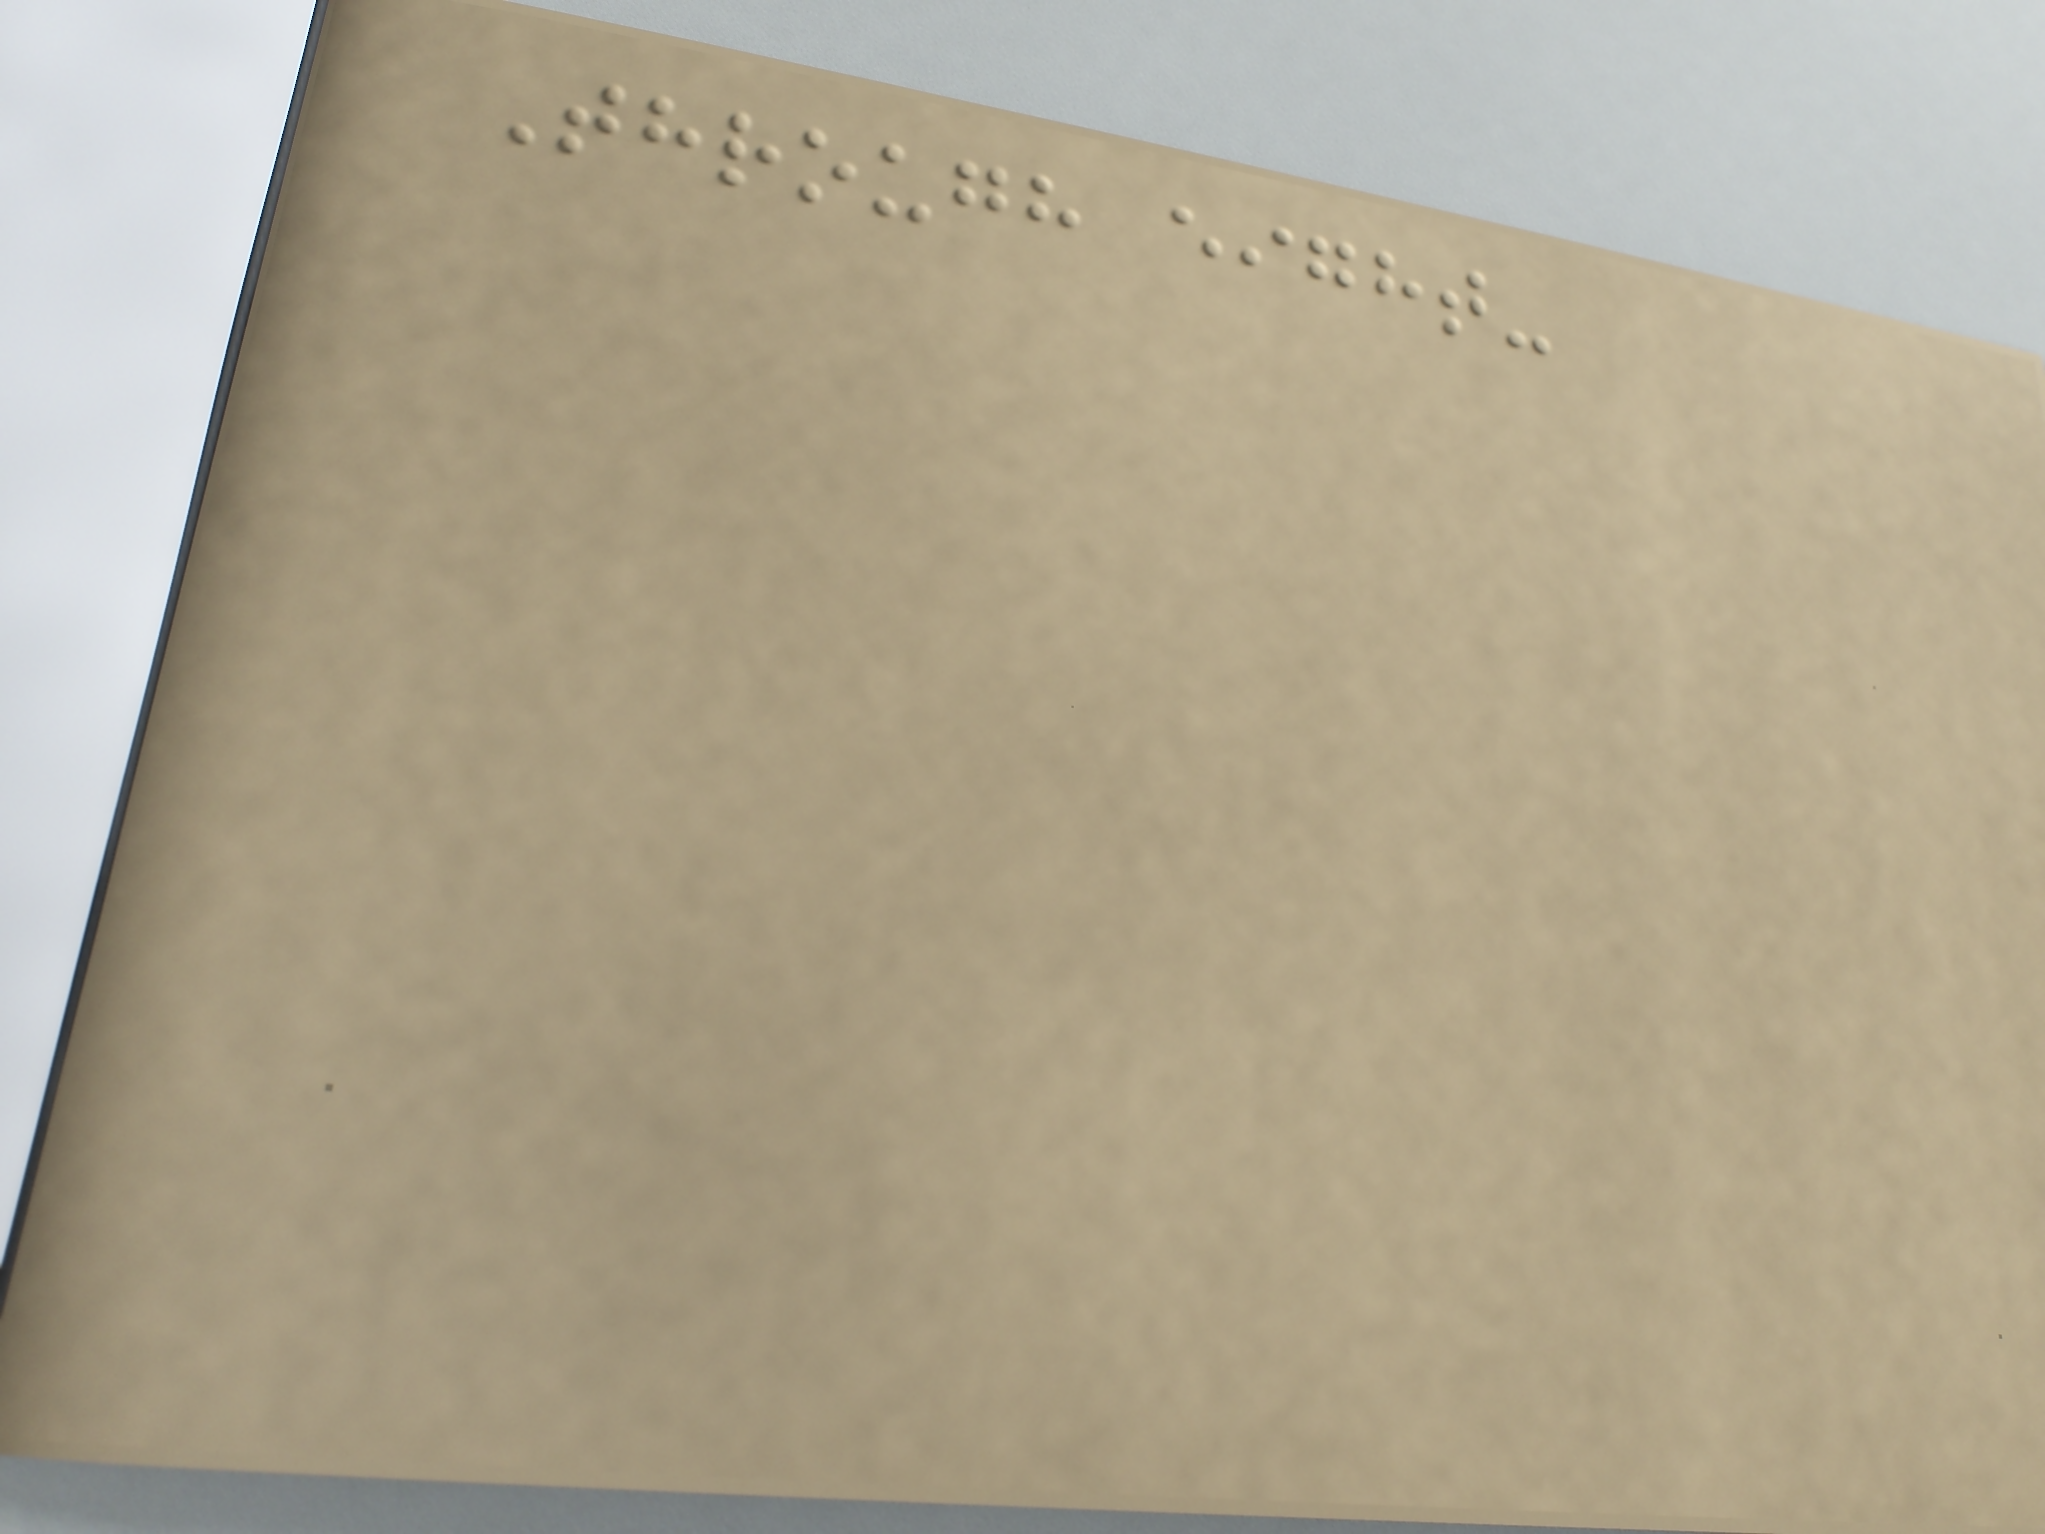Through eight-
